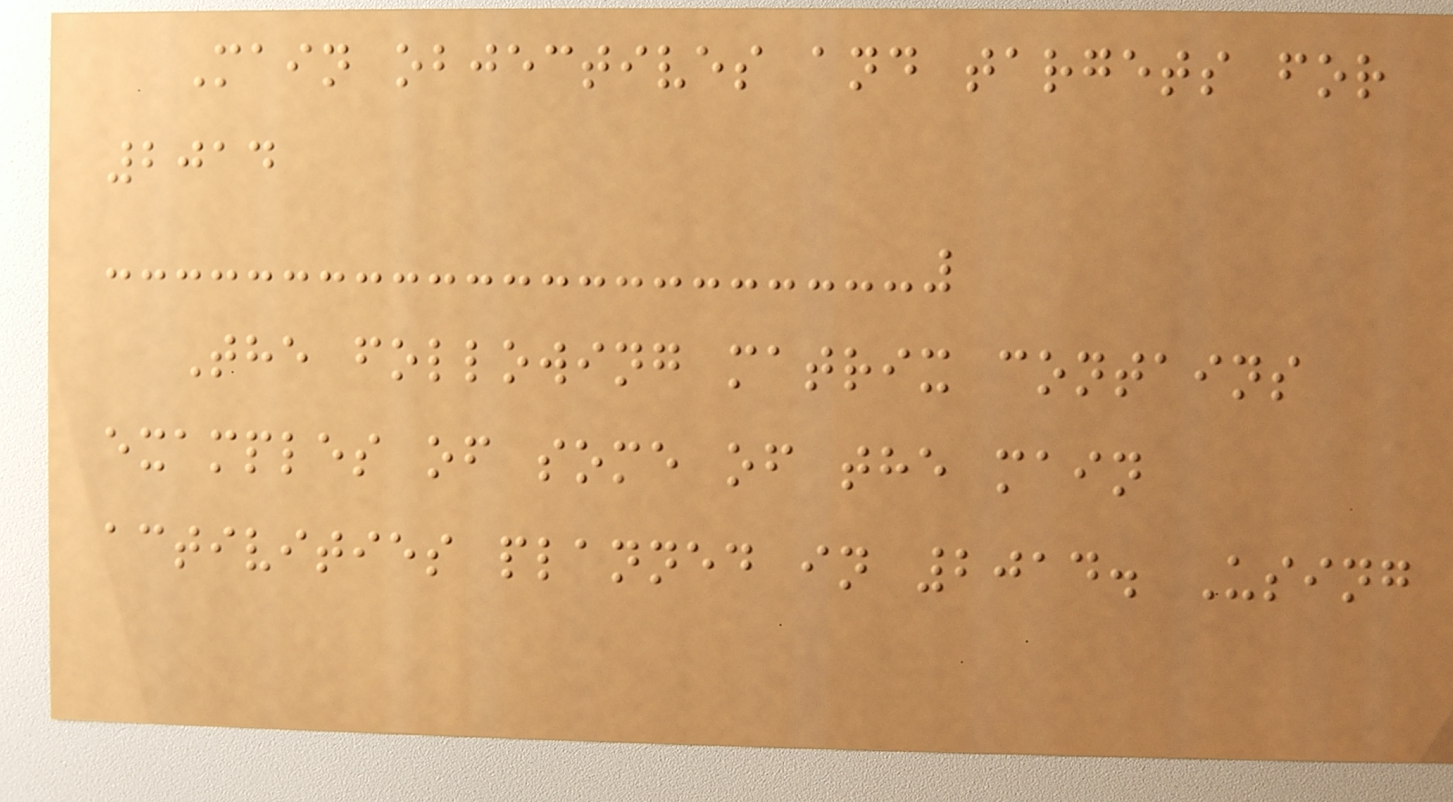Main objectives and targets for
2014
The following matrix contains
examples of some of the main
activities planned in 2014. Using
